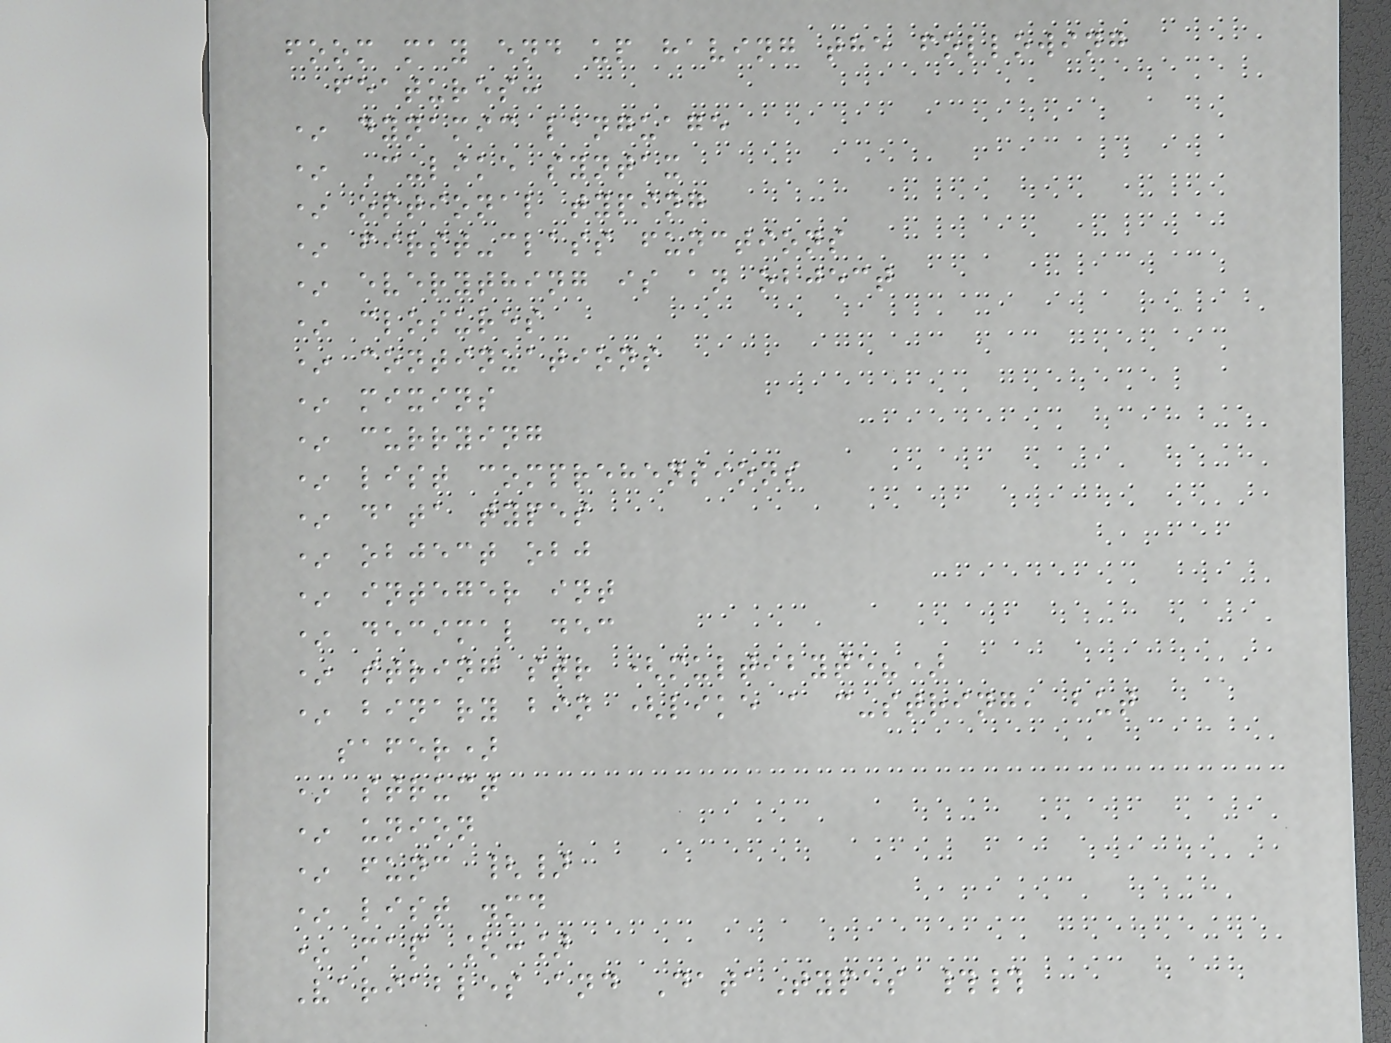foom may end up having the following
features:
* dynamic language
* C-like syntax
* optional typing
* first-class functions
* everything is an object
* closures
* continuations
* mixins
* currying
* list comprehensions
* data types
* object obj
* integer int
* decimal dec
* string str (multibyte?)
* binary bin (like a c-string, but
safer)
* struct
* union
* func {}
* list .md
* map [:]
Variables and DataTypes ##
